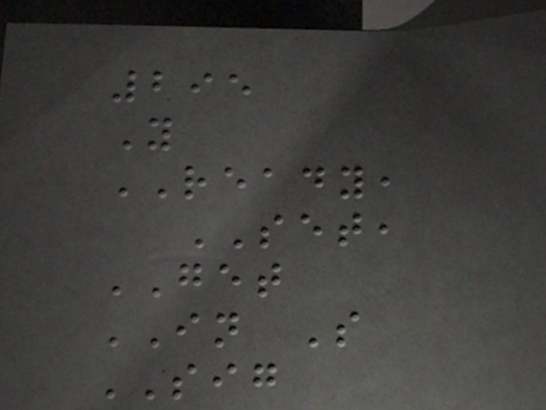295
Y
READY,
SET,
GET
IN S
SIG
